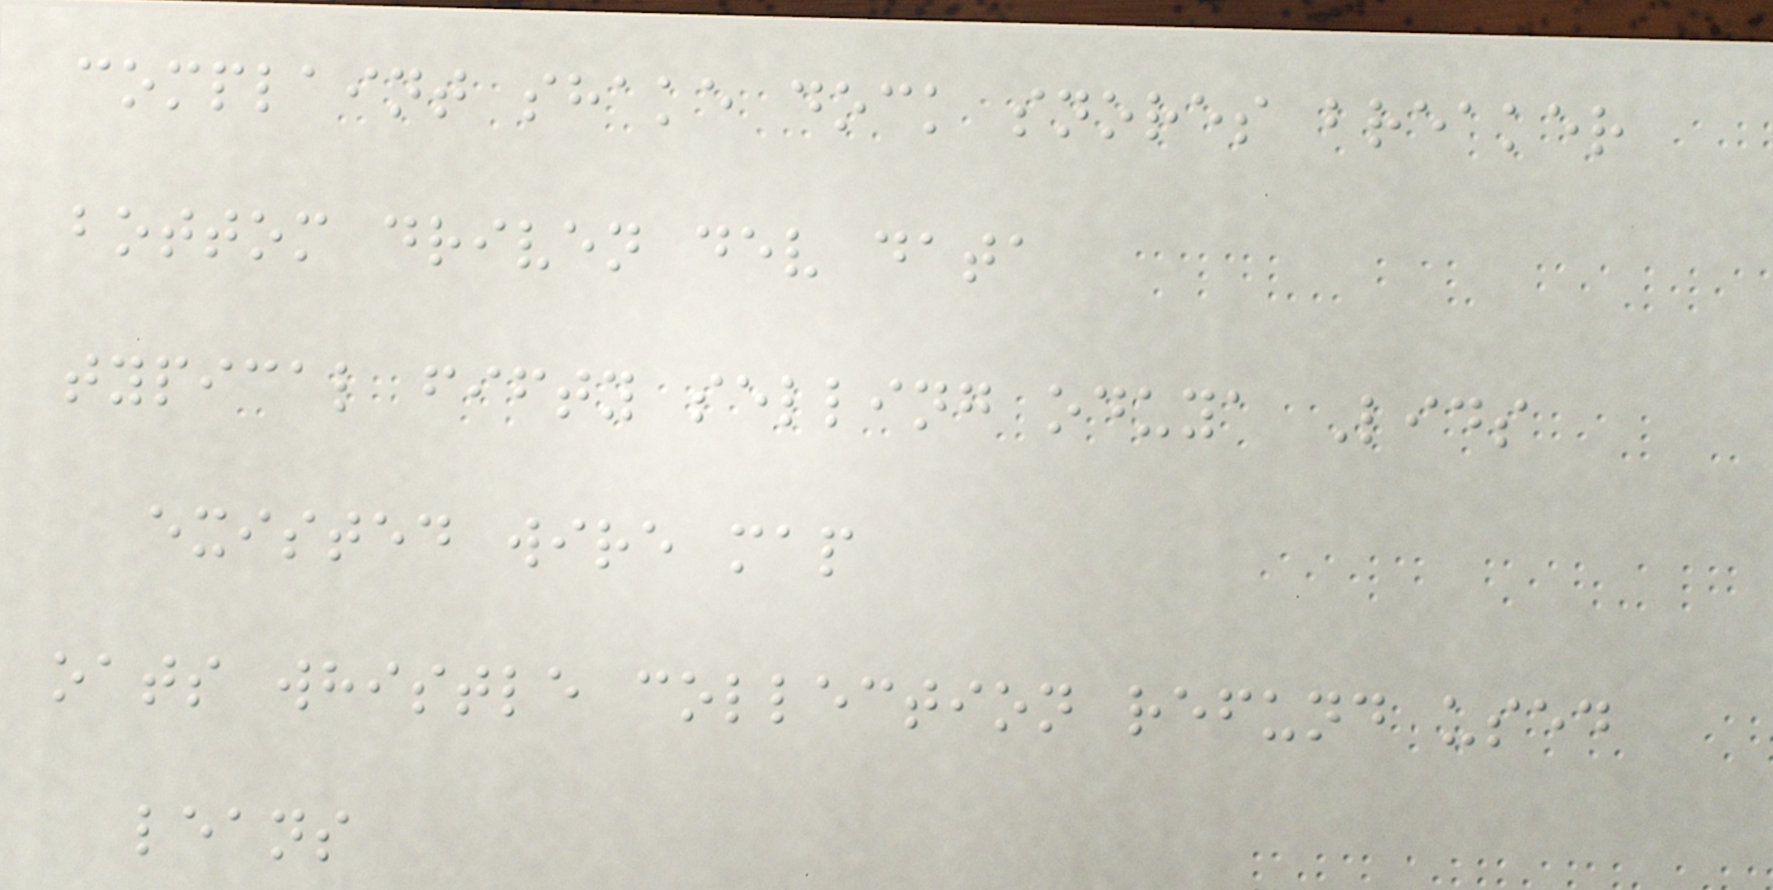complaint shake dock snores breaker
bottom driven dev data
typical fifty selling oduya Lids
existed wire map
oats whistle collection refund used
leans
